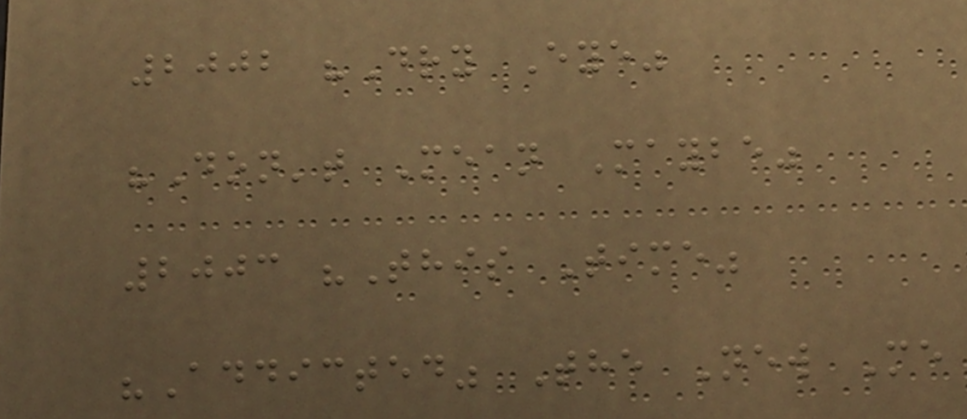2002 "Dry Eye"
"Don't Mean Maybe"
2003 "This Time"
"Addicted" The New Me
